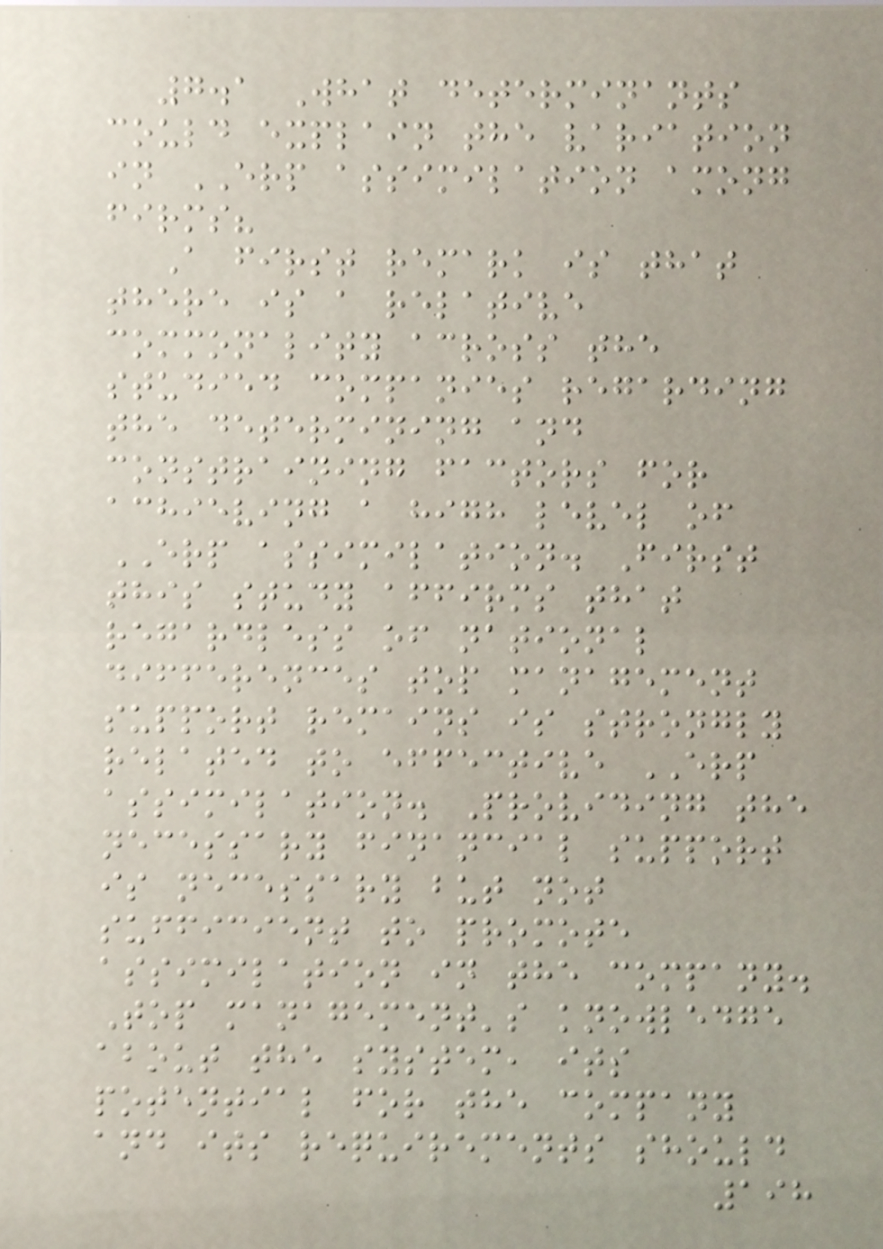7.1 What determinants
could explain the variation
in ERP assimilation among
firms?
A first remark is that
there is a relative
commonality across the
studied companies regarding
the determining and
constraining factors for
achieving a high level of
ERP assimilation. First
this study affirms that
regardless of national
differences top management
support remains is strongly
related to effective ERP
assimilation. Providing the
necessary financial support
is necessary but not
sufficient to promote
assimilation in the company.
Top management's knowledge
about the system, its
potential for the company
and its requirements should
198
